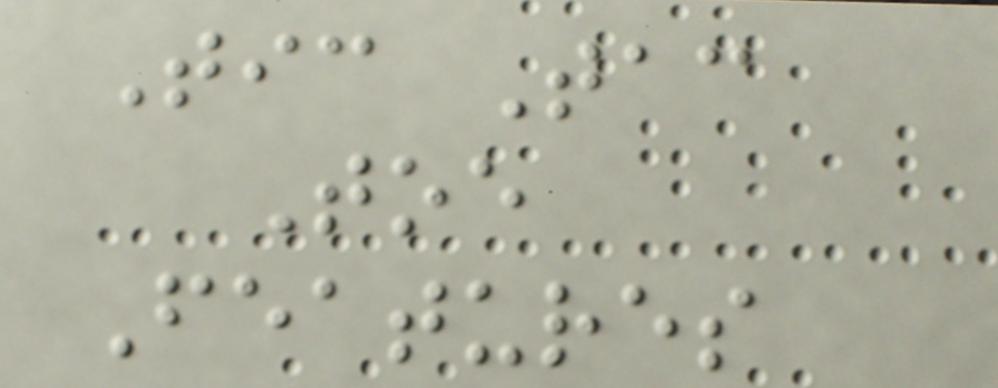Tic Tac
Toe
Features
